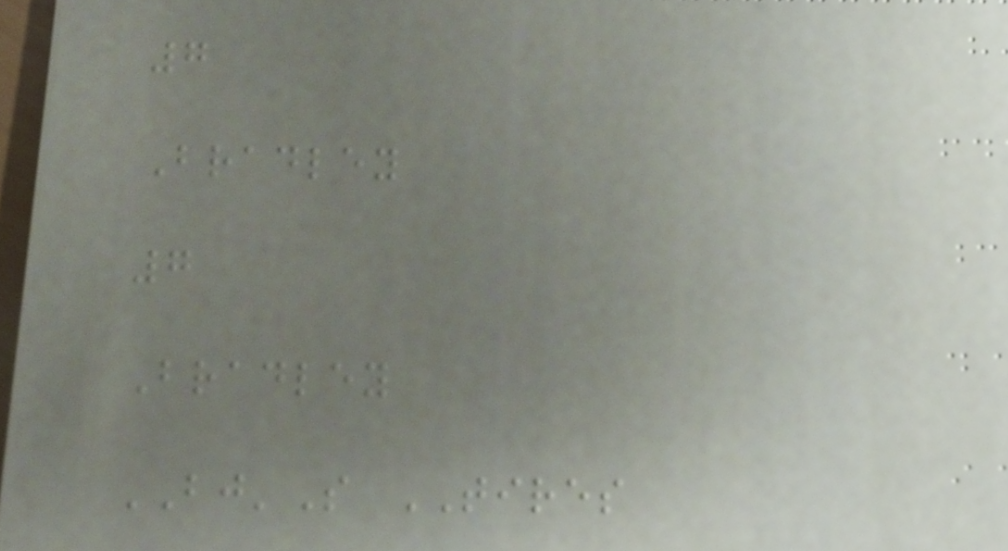7
Bradley
7
Bradley
BJ'S TIRES
